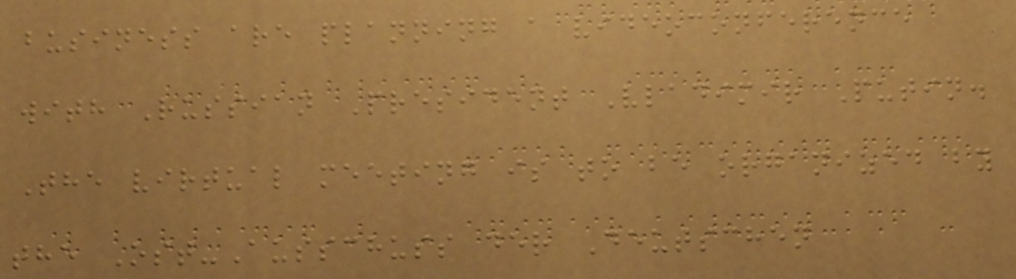business are planning a videoconference
with Russian President Vladimir Putin.
The virtual meeting is to be organized by
the Ost-Ausschuss der Deutschen
